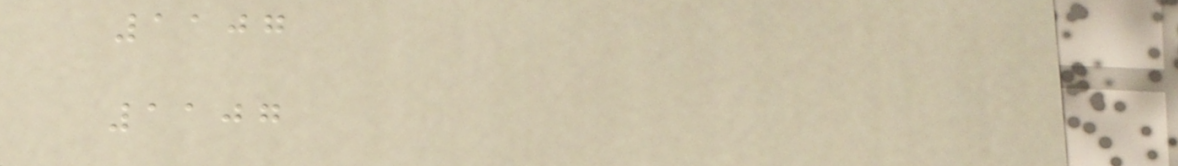1107
1107
